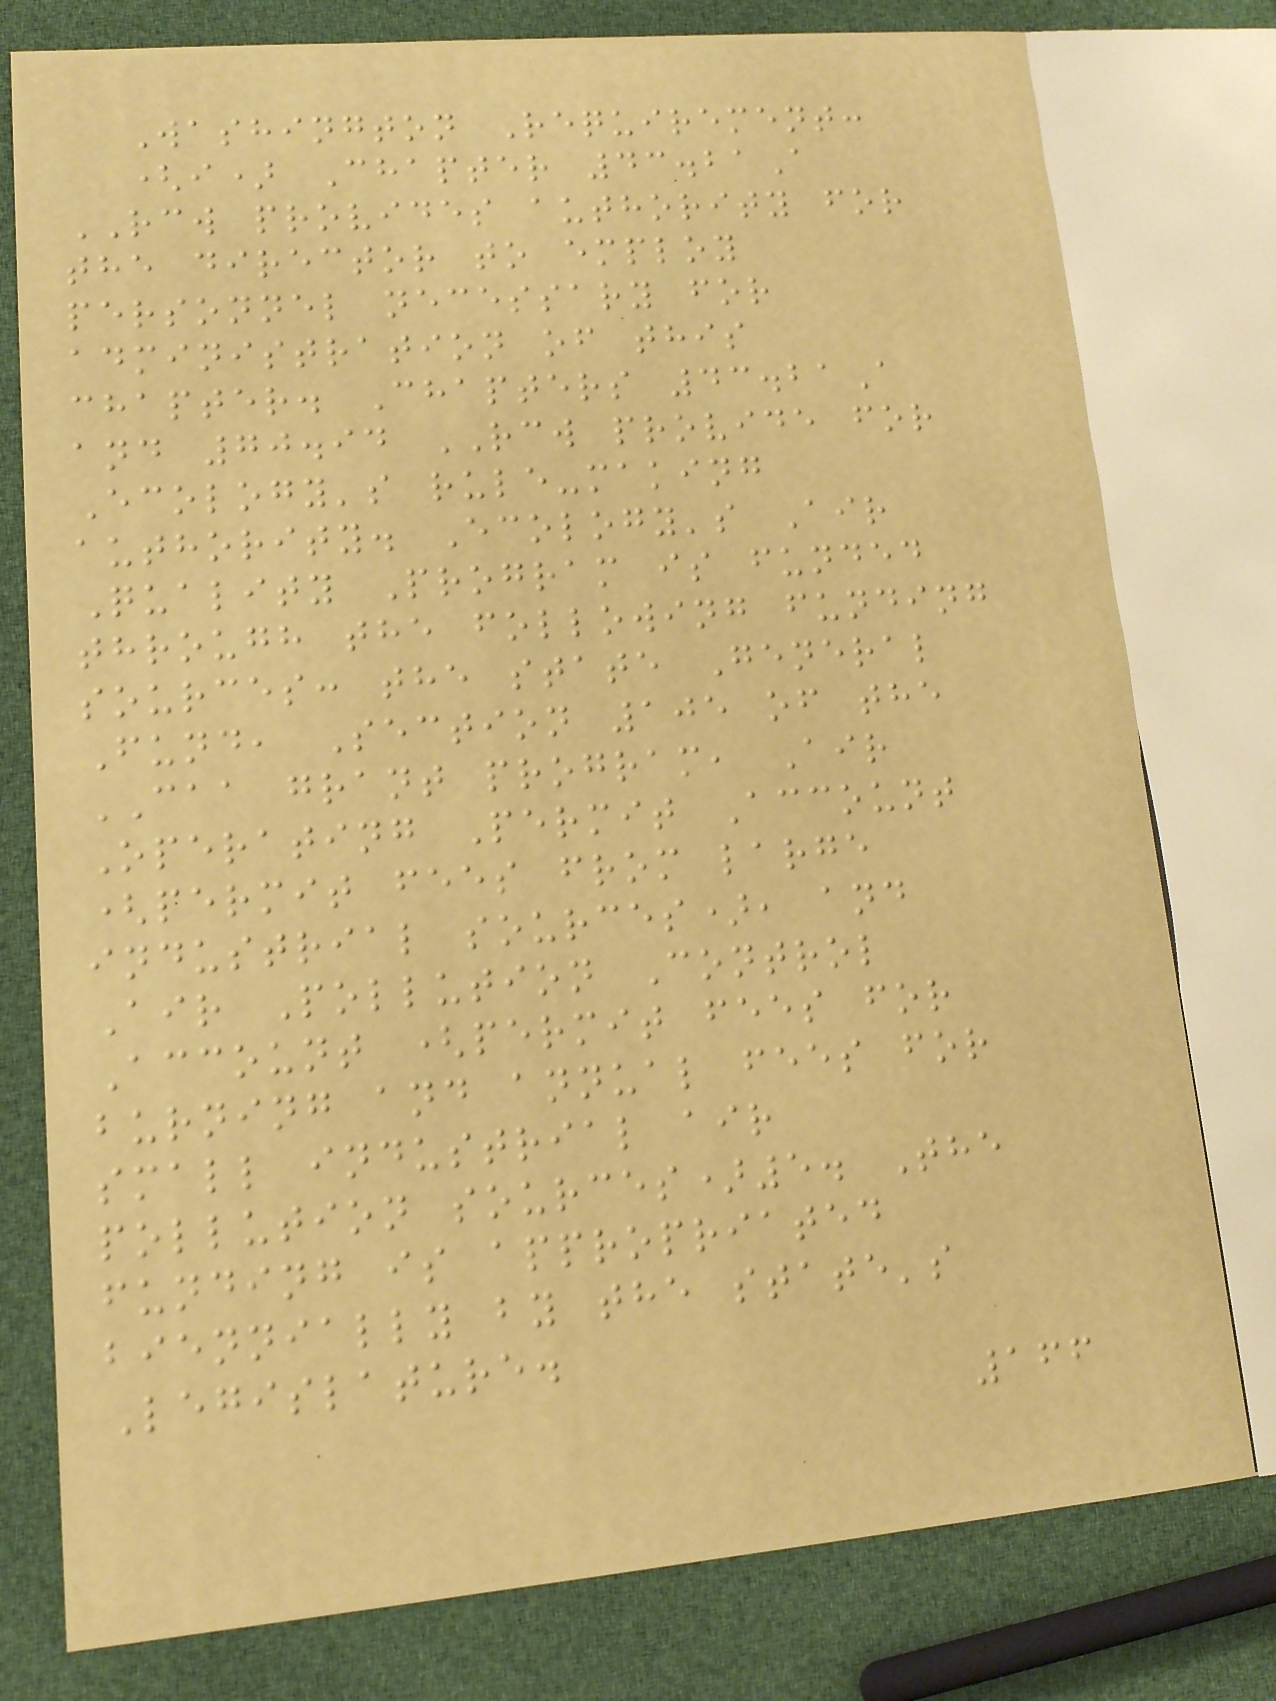Washington Requirement:
(i) Chapter 43.21A
RCW provides authority for
the director to employ
personnel necessary for
administration of this
chapter. Chapters 43.21A
and 70.94 RCW provide for
Ecology's rule-making
authority. Ecology's Air
Quality Program is funded
through the following funding
sources: the state General
Fund, Section 105 of the
CAA grant program, Air
Operating Permit Account
(permit fees from large
industrial sources), and
Air Pollution Control
Account (permit fees for
burning and annual fees for
small industrial air
pollution sources)5. The
funding is appropriated
biennially by the state's
Legislature.
166
